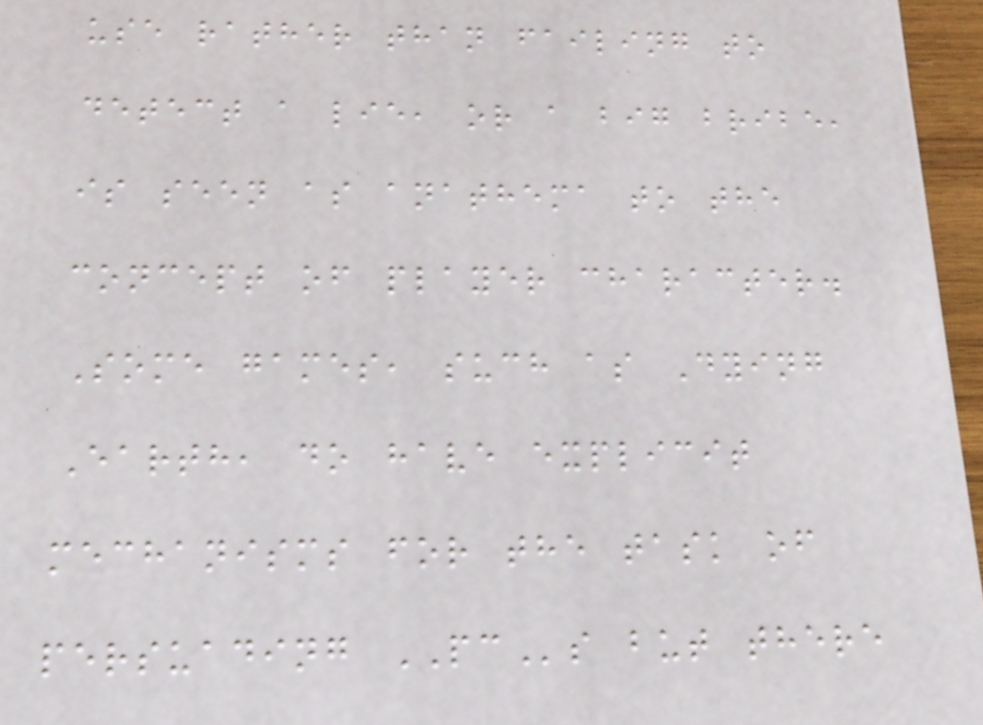use rather than failing to
detect a lie, or a big bribe,
is seen as anathema to the
concept of player character.
Some games, such as Dying
Earth, do have explicit
mechanisms for the task of
persuading PCs but there
